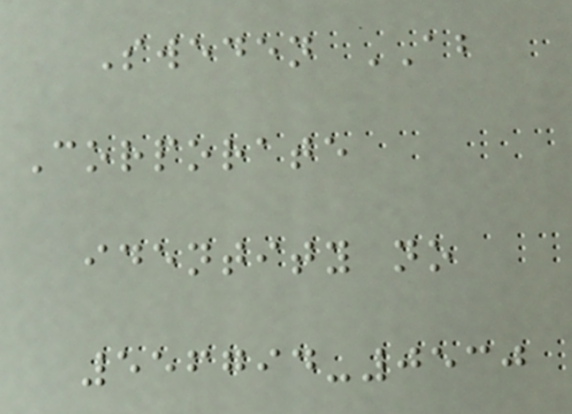Sweden AB
Corporate
identity no
556794-0530
